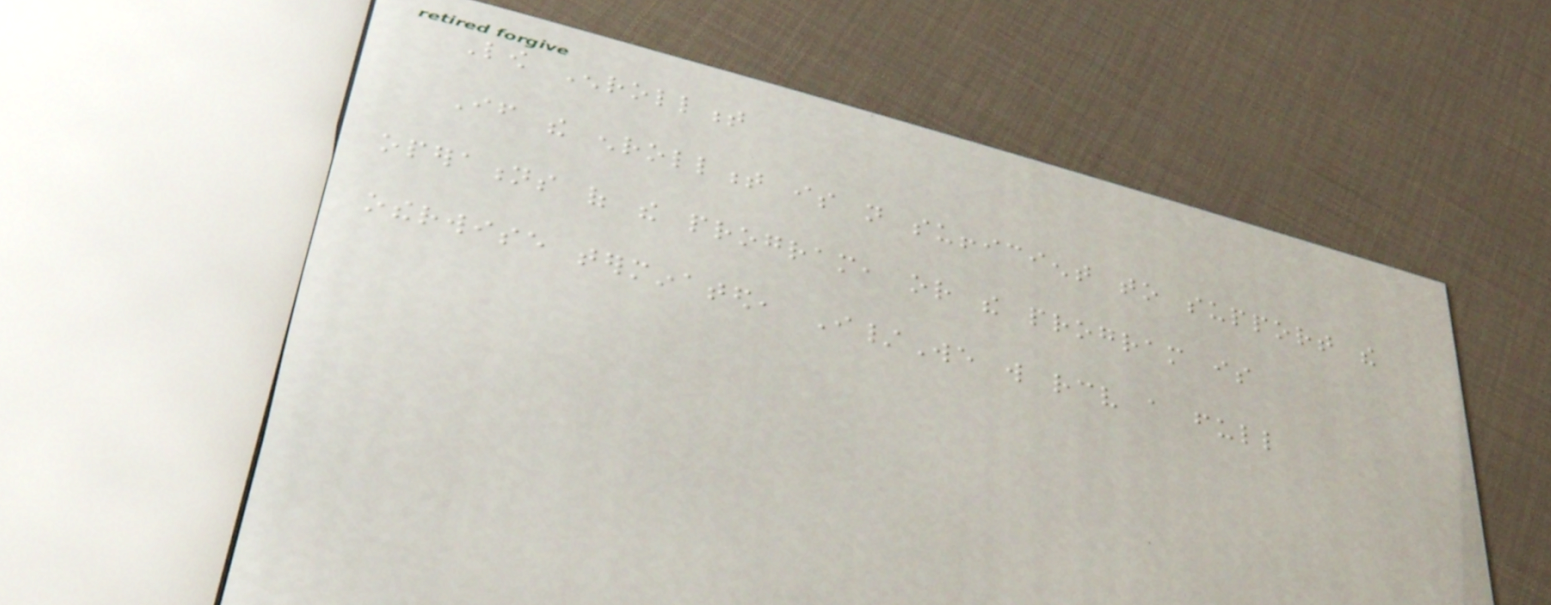Low Enrollment
If the enrollment is not sufficient to support the
operations of the program, or the program is
otherwise terminated, I/We will receive a full
